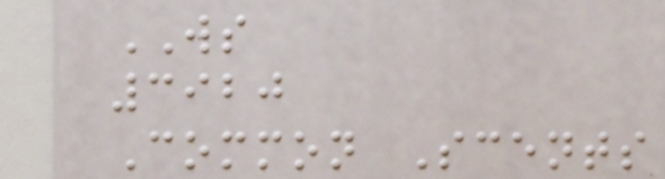WS
3920
Common Scents
